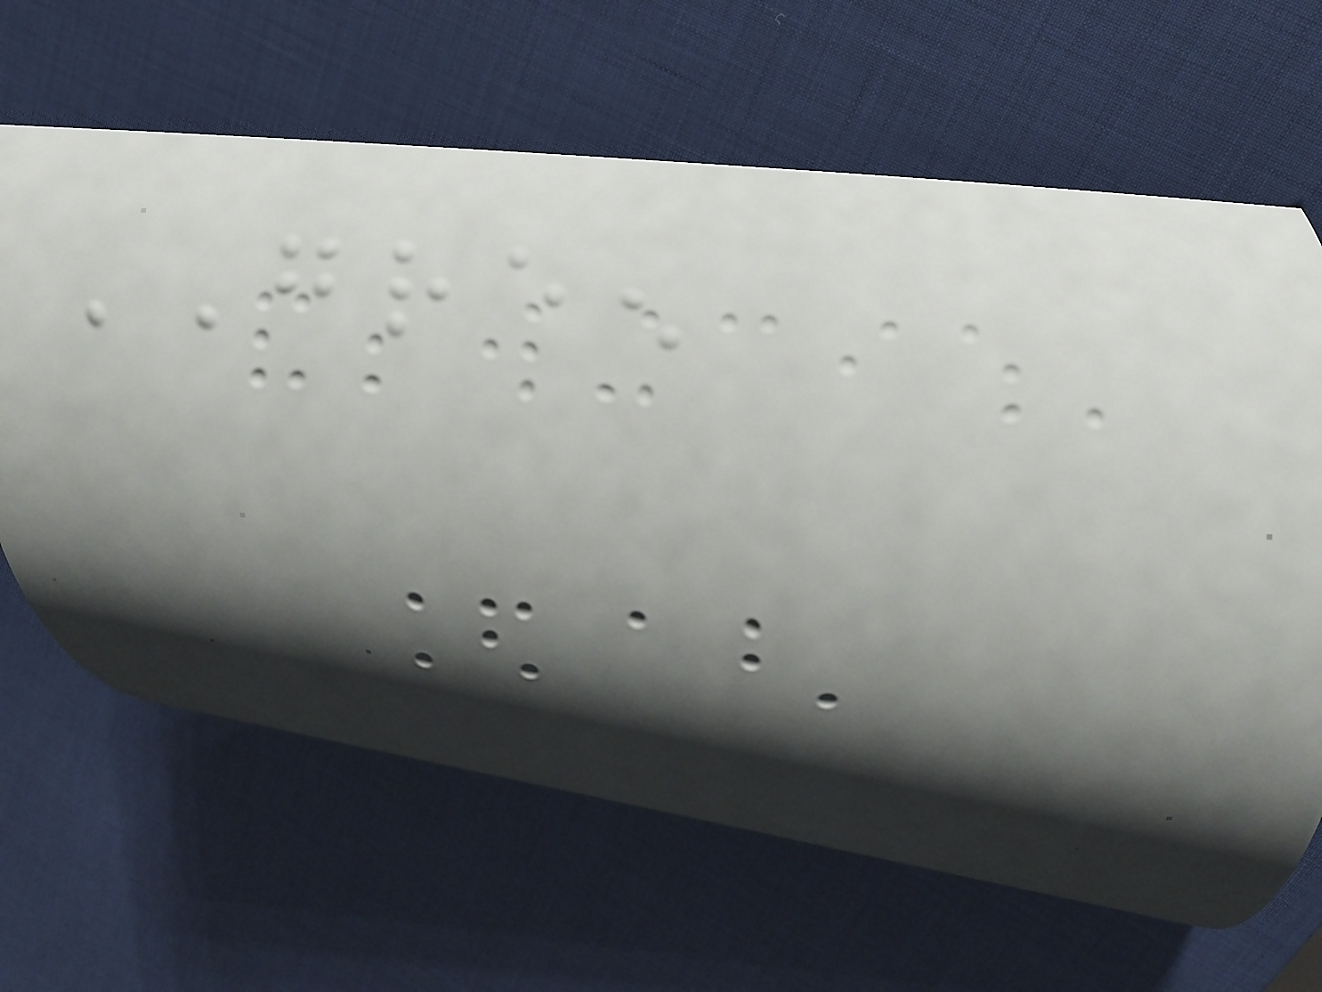GREEN
